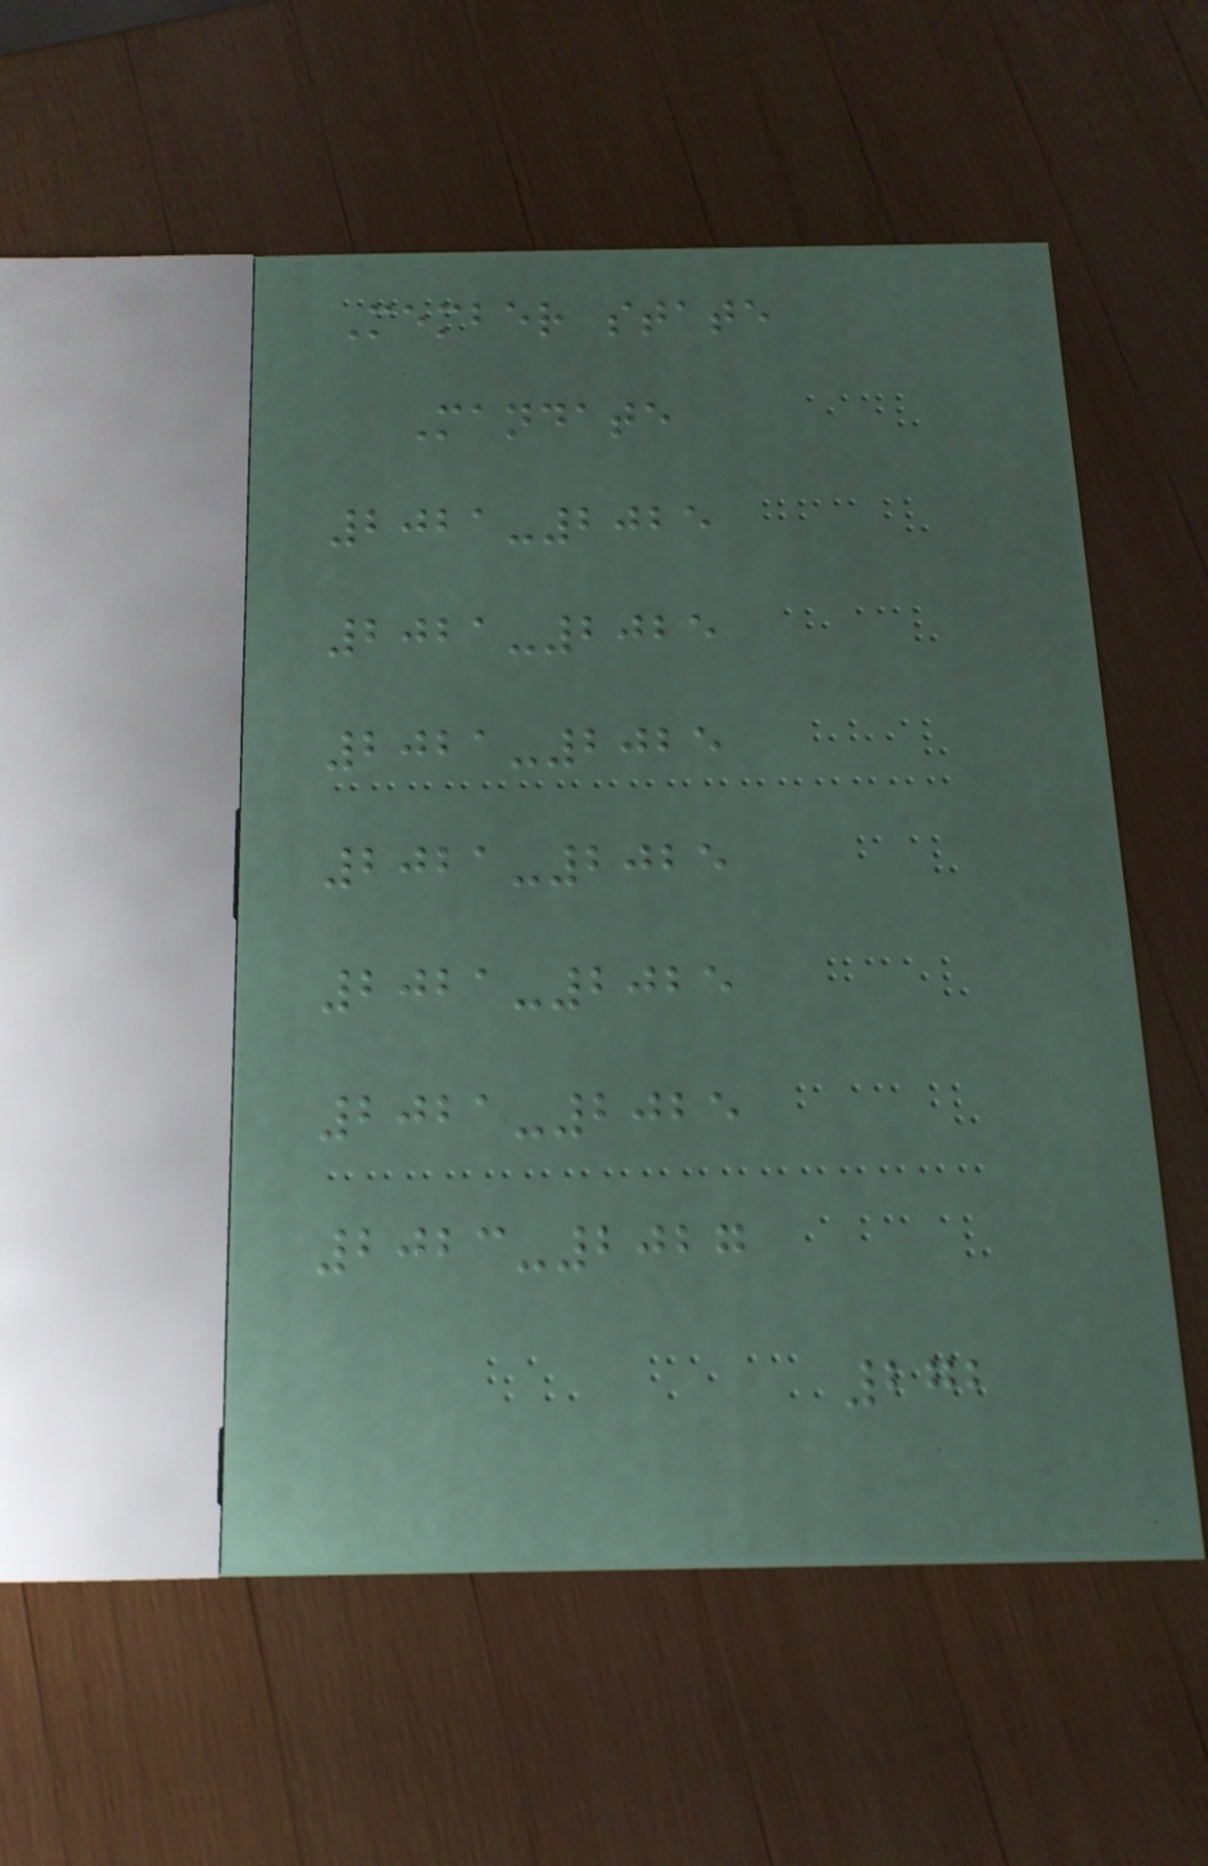Member state
Mandate
2021-2025
2021-2025
2021-2025
2021-2025
2021-2025
2021-2025
2023-2027
272
